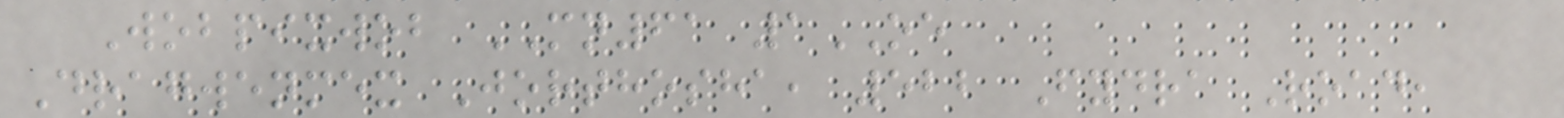Wobpixwob MN61 1OE
Dragwenmex Jorthosha, 522 Fydra Road,
